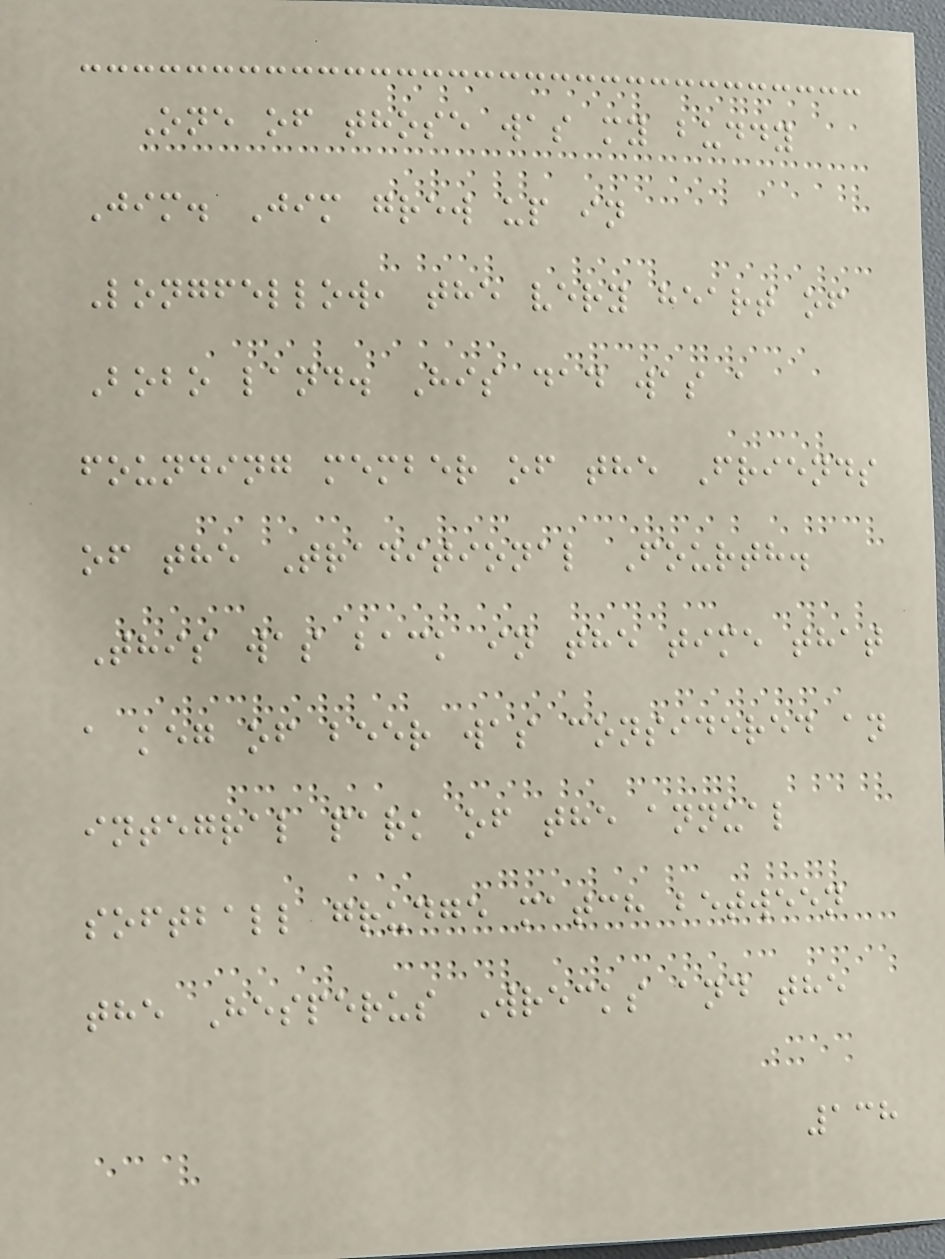One of those was my buddy
Jim. Jim grew up in
Longfellow, the very heart of
Bobo land. His dad was a
founding member of the Friends
of the Traditional Fourth.
This was back in the time that
a keg of beer was considered an
integral park of the annual
softball grudge match between
the Hesperus Wrecks and the
138
